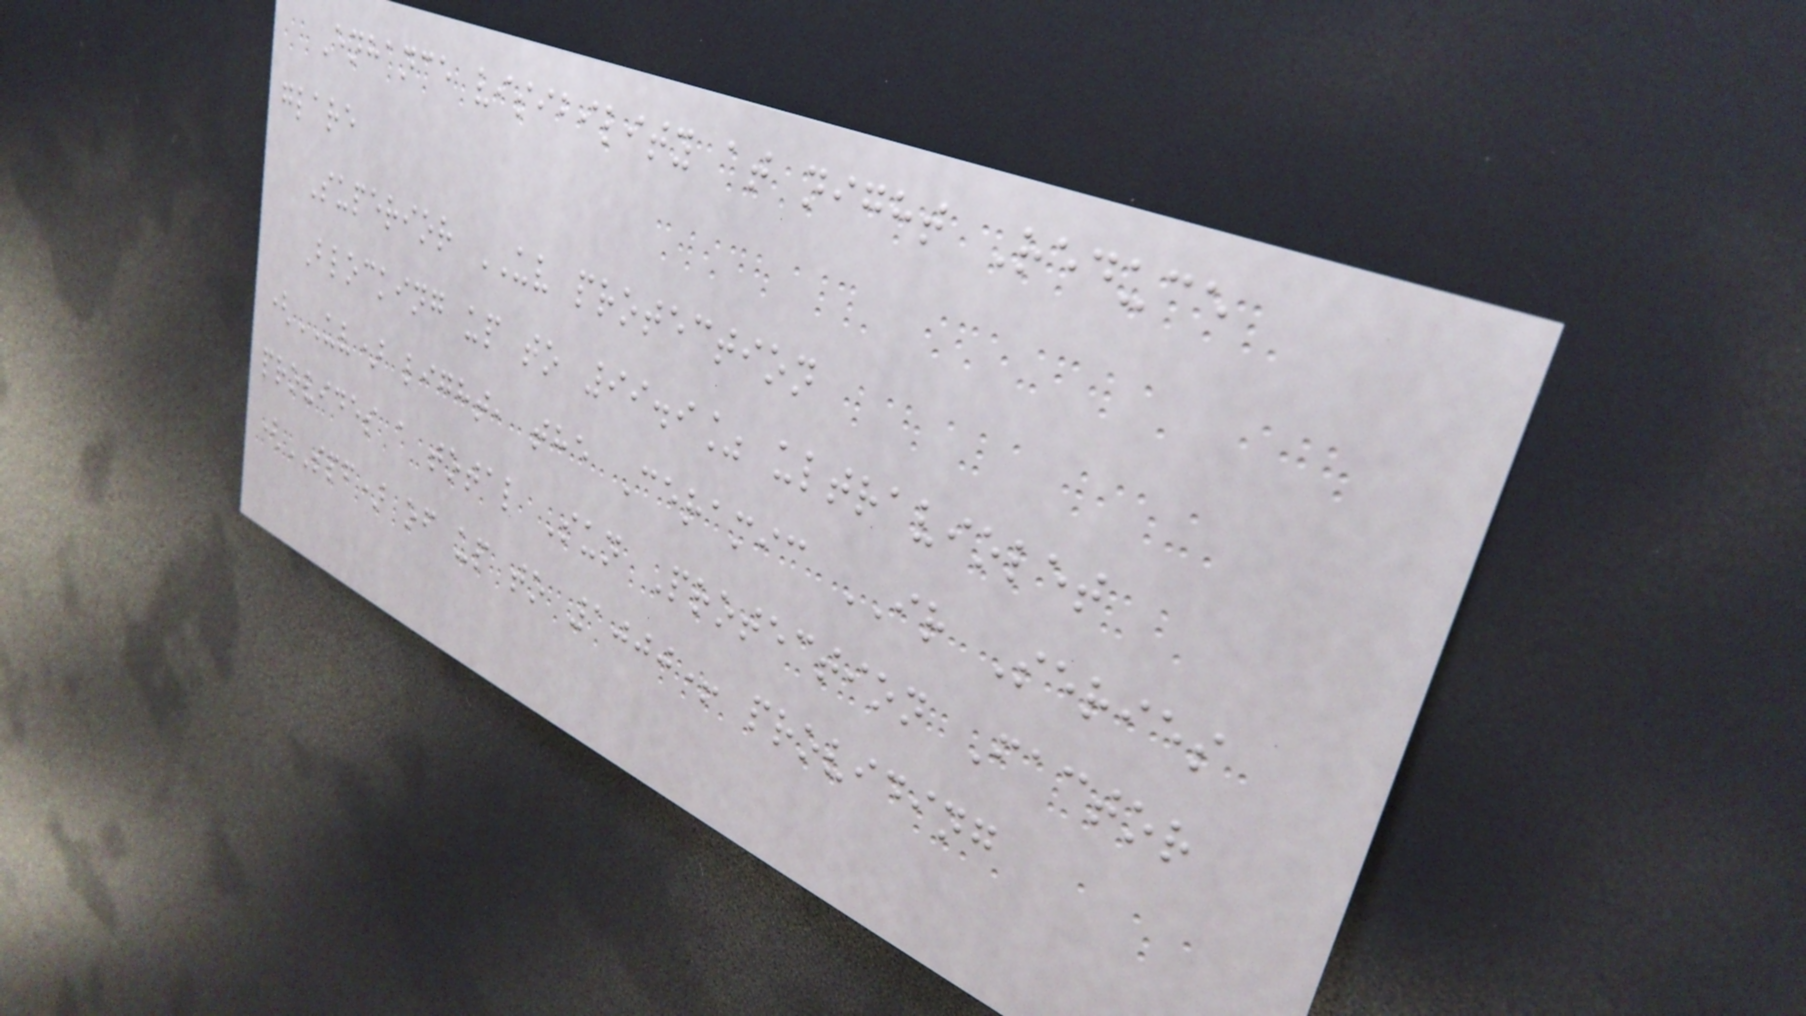Enhance visibility at night Reduce
glare
Superior UV protection
Blocking up to 99.9% ultraviolet
(UV) light, the Ceramic IR Series
provides a total Sun Protection Factor
(SPF) of up to 1000+ providing
